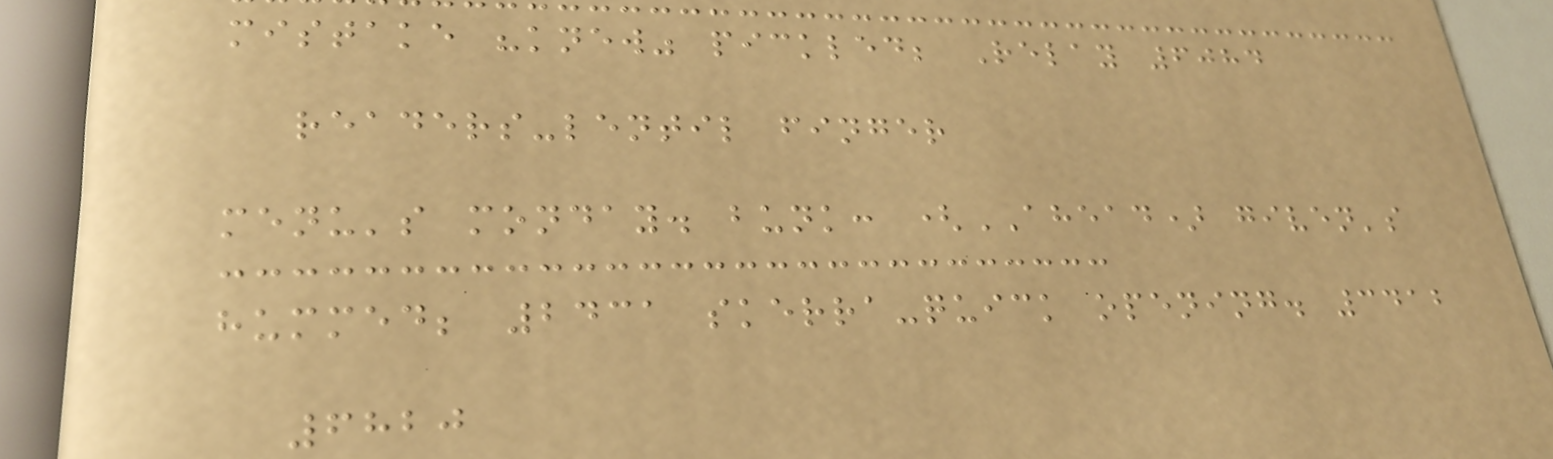mistake "knew" pickled; Relay 6084
readers-lentil finger
menu's monday. bunk: (AHEAD) given's
hummed; 2431 skerra-quick opening. 3412
6820
